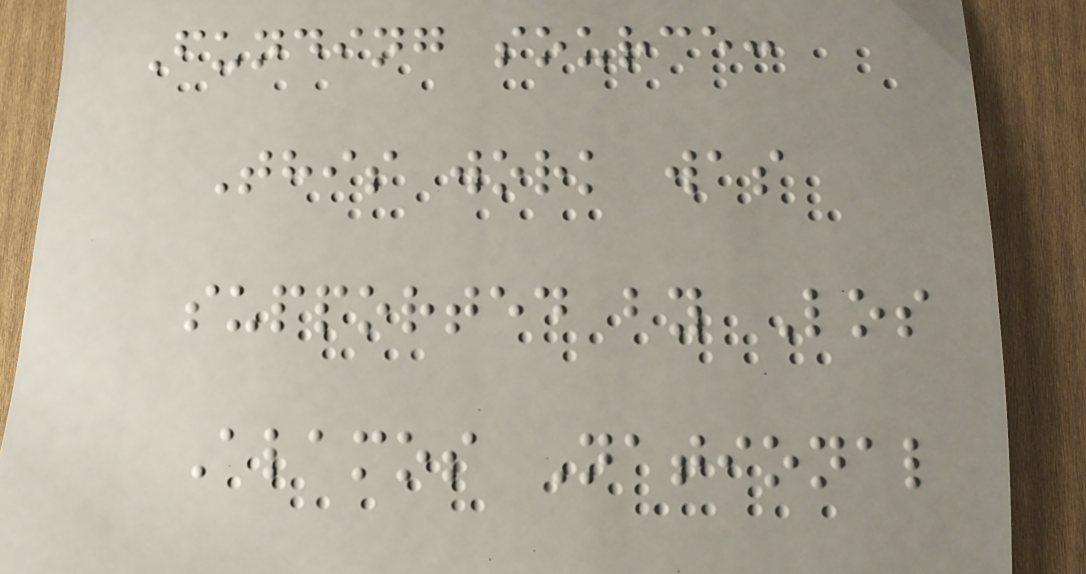Funding source:
This work was
supported by Los
Alamos National
